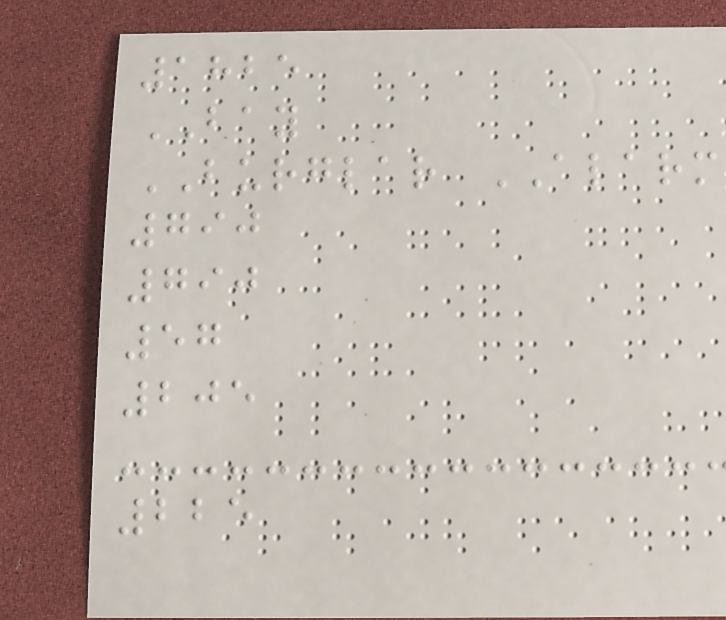1825
BAY
BURGLAR ALARM
790
790
57
205
225
